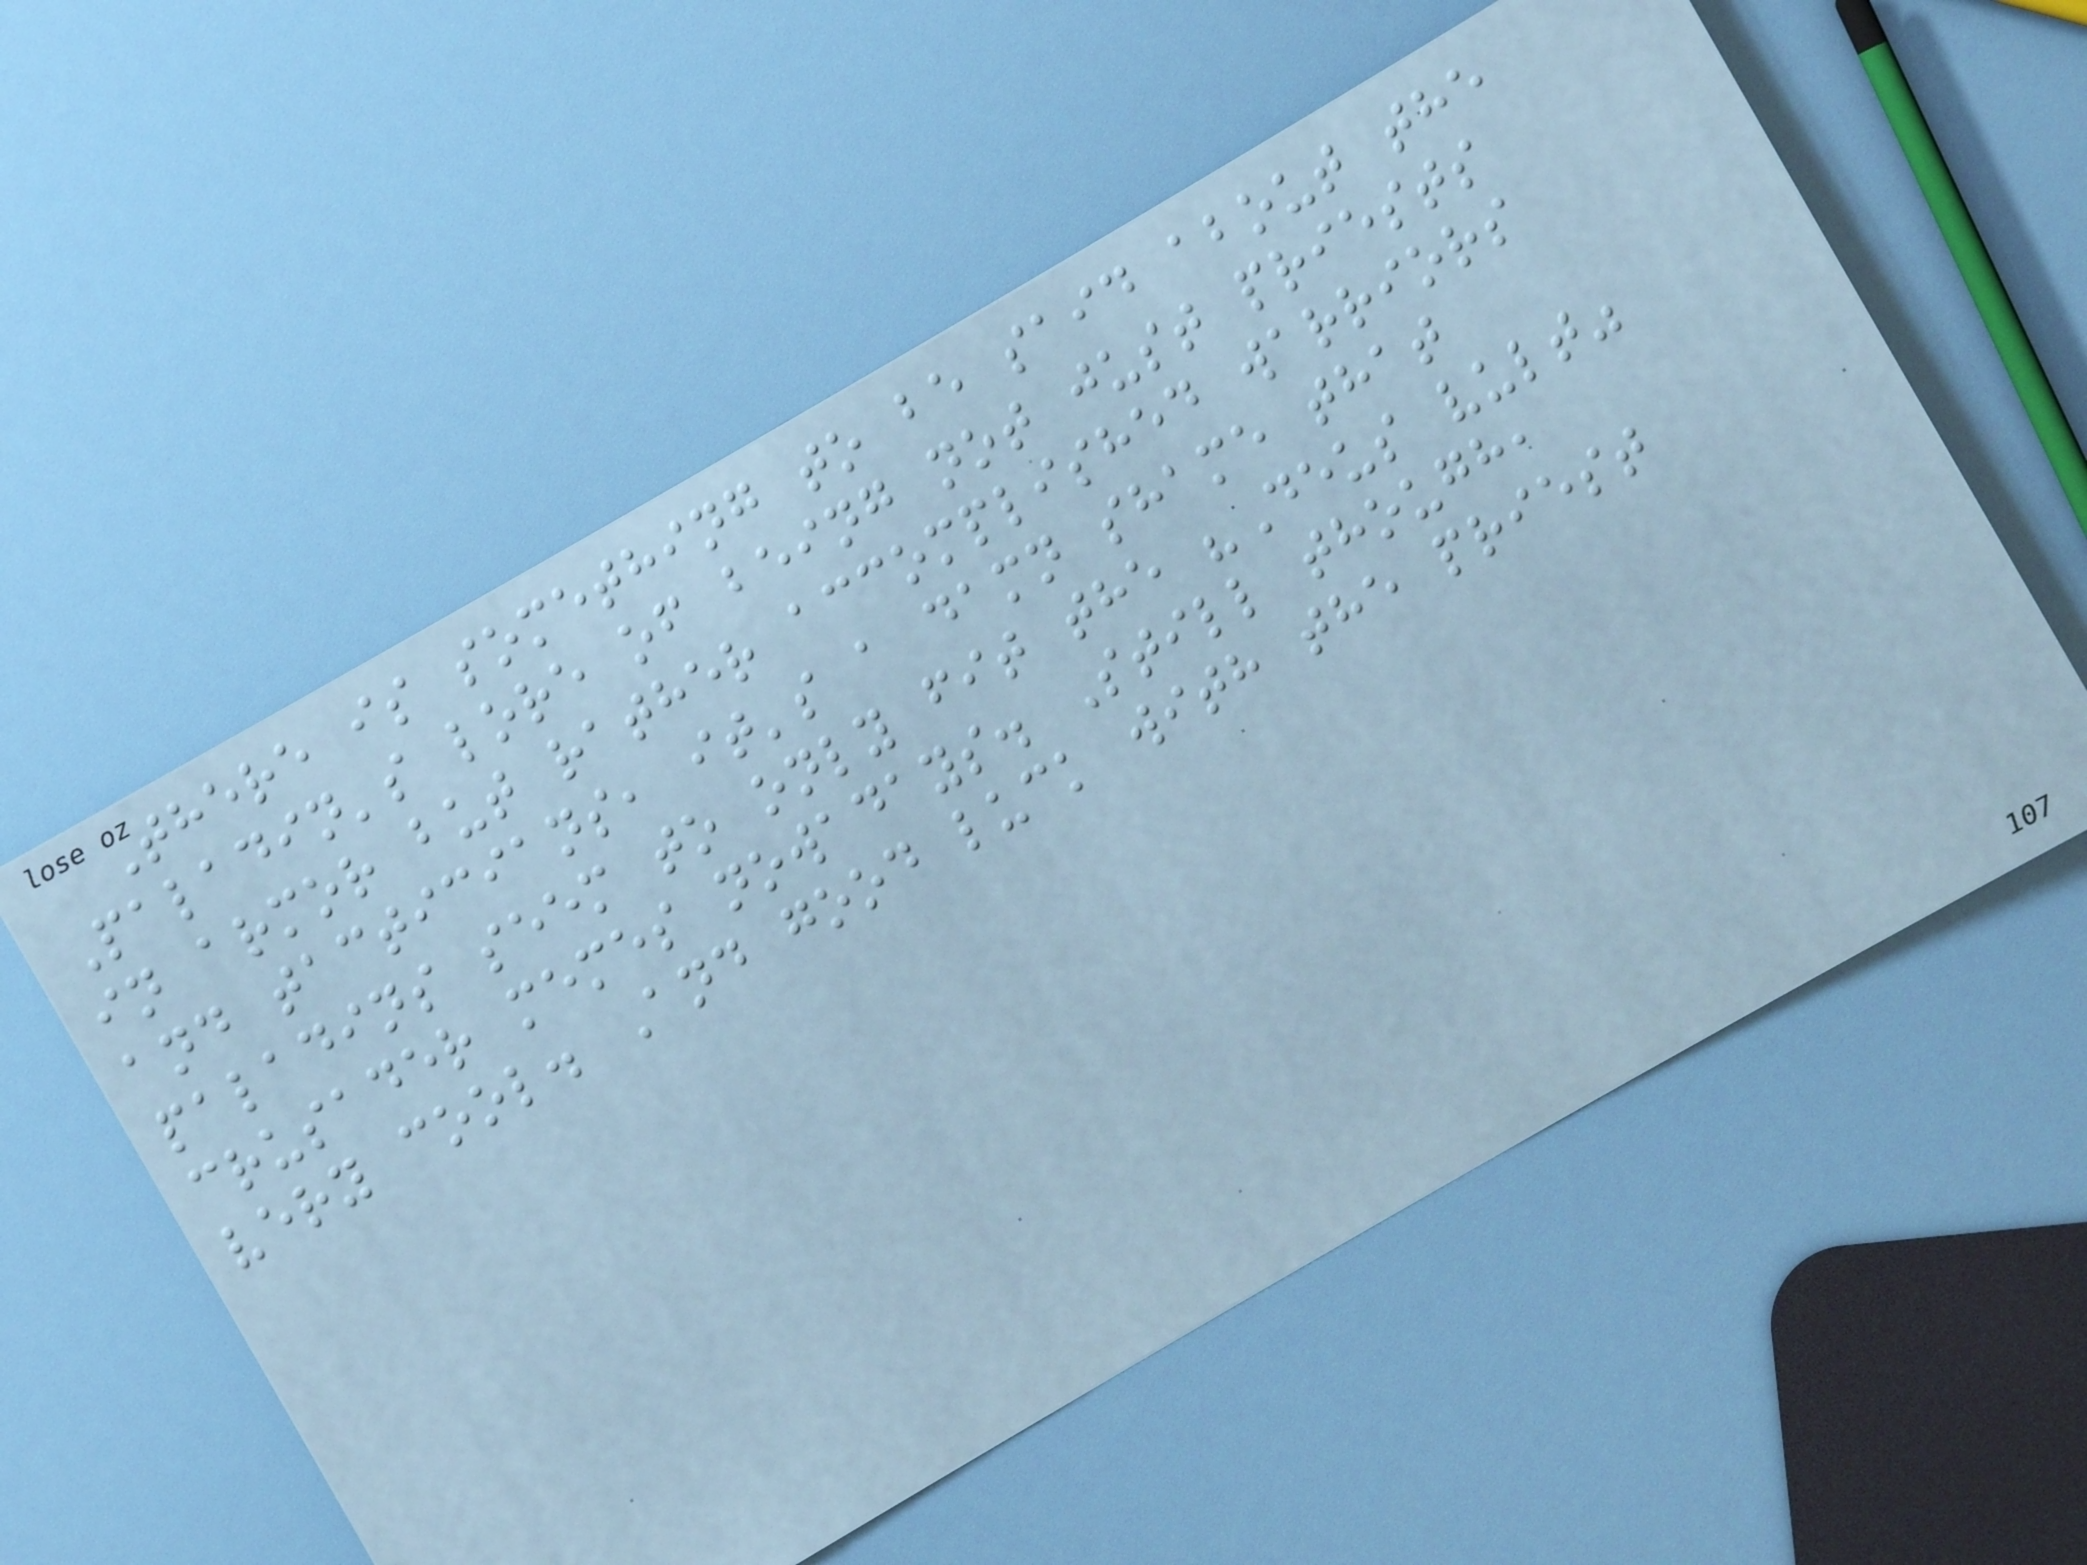There is something to be said about the
Paladin's lore of being not just priests
in armor but rather accomplished warriors
and tacticians, it's a damn shame that
paladins seem to only fit the "Deus vult"
crusader memes nowadays. Still though,
very cool. And good luck with the priest
